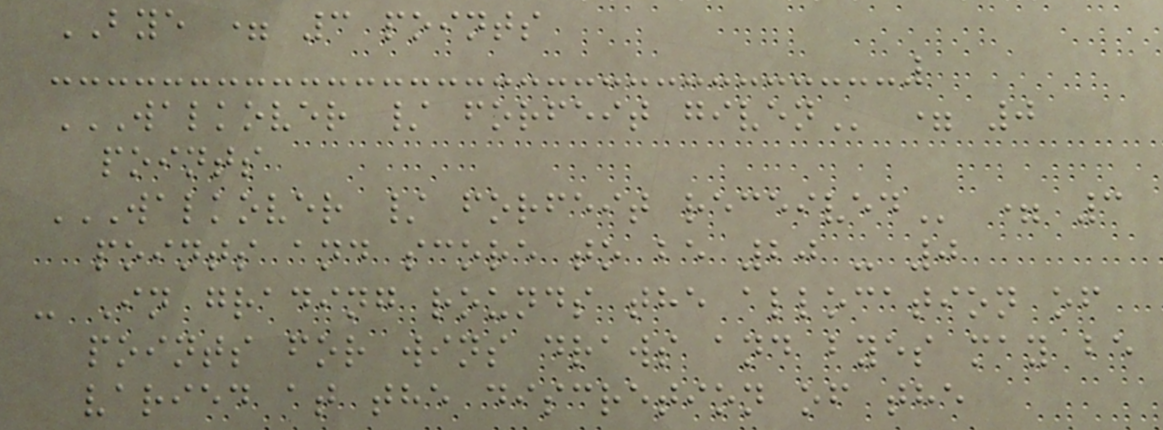BYE = 3 points
WALKOVER / FORFEIT GIVEN = 0
points
WALKOVER / FORFEIT RECEIVED = 3
points and score to be 20 - 0
- In grading rounds the allocation of
points for wins draws and byes may be
varied at the discretion of the
